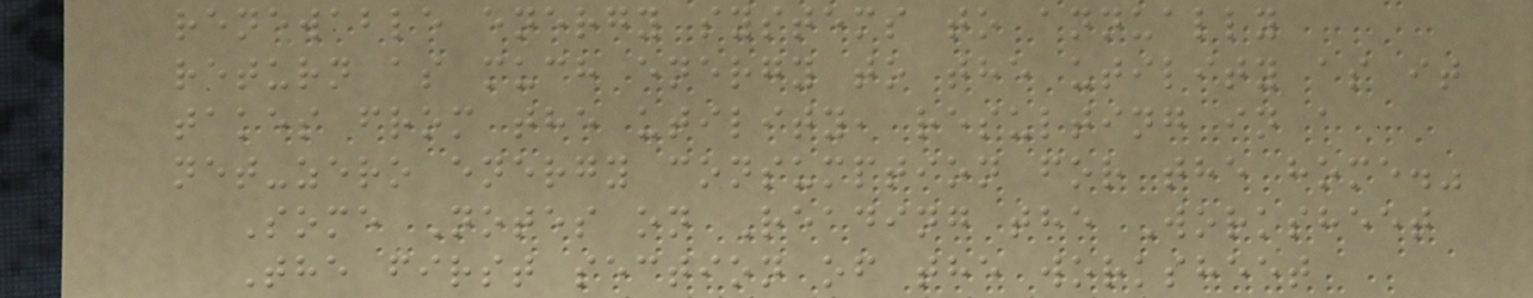renewable energy systems to annually
return as much energy to the utility as it
takes from the utility, resulting in a
net-zero energy consumption for the home."
Some Notes on Reading the Worksheet
The first section of the worksheet
